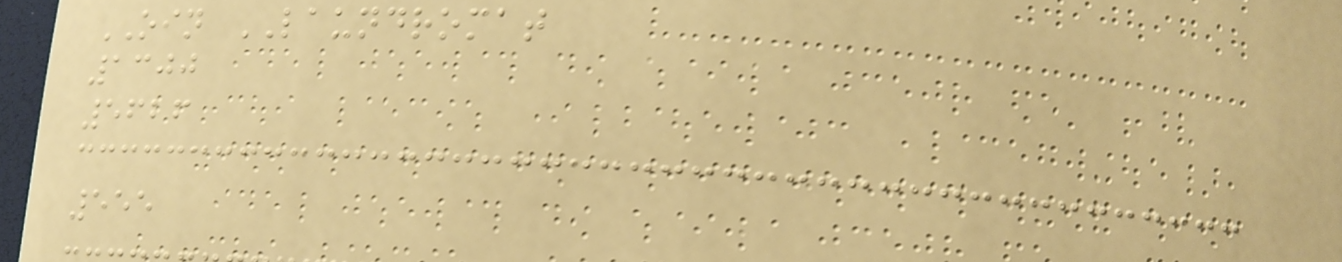OIN LAUNDROMAT
1300
5626
555
